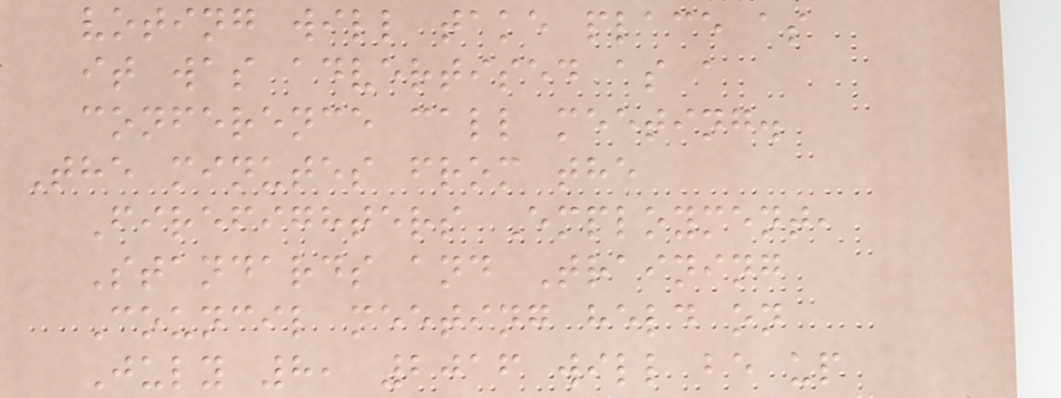voting will take place as
it was advertised as a
conference call meeting.
The minutes from the
Firefighters Employment,
Standards and Training
Council meeting held on
July 8, 2016 will be up
